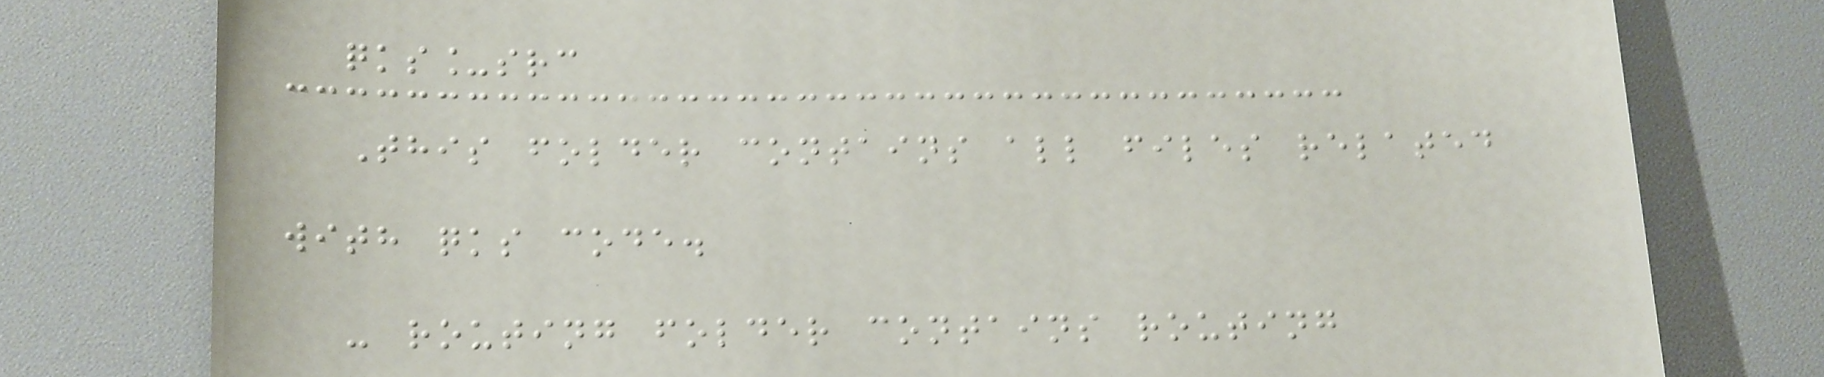qks_src
This folder contains all files related
with qks code.
- routing folder contains routing
